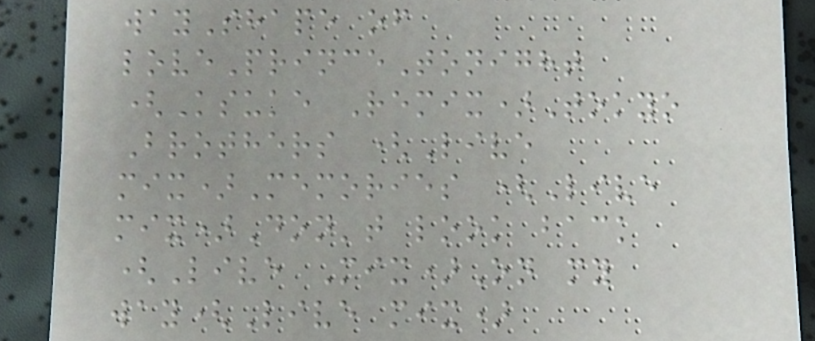wayShape of
lovePrinceTonight
(Ksuke Remix)Tokyo
Brothers (Live
mix)Memories (Live
mix)Don't look back
(Live Mix)On my
way(Live mix)
